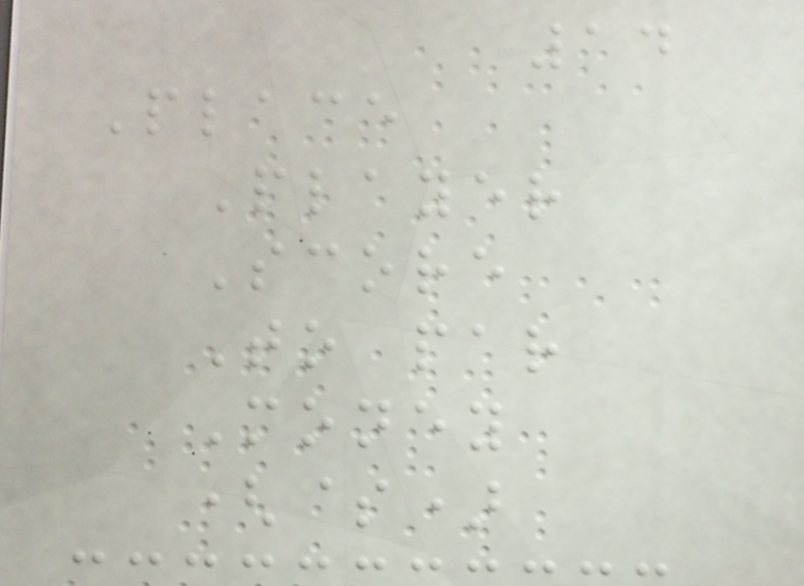14
Place
Player
Score
To par
Money
($)
